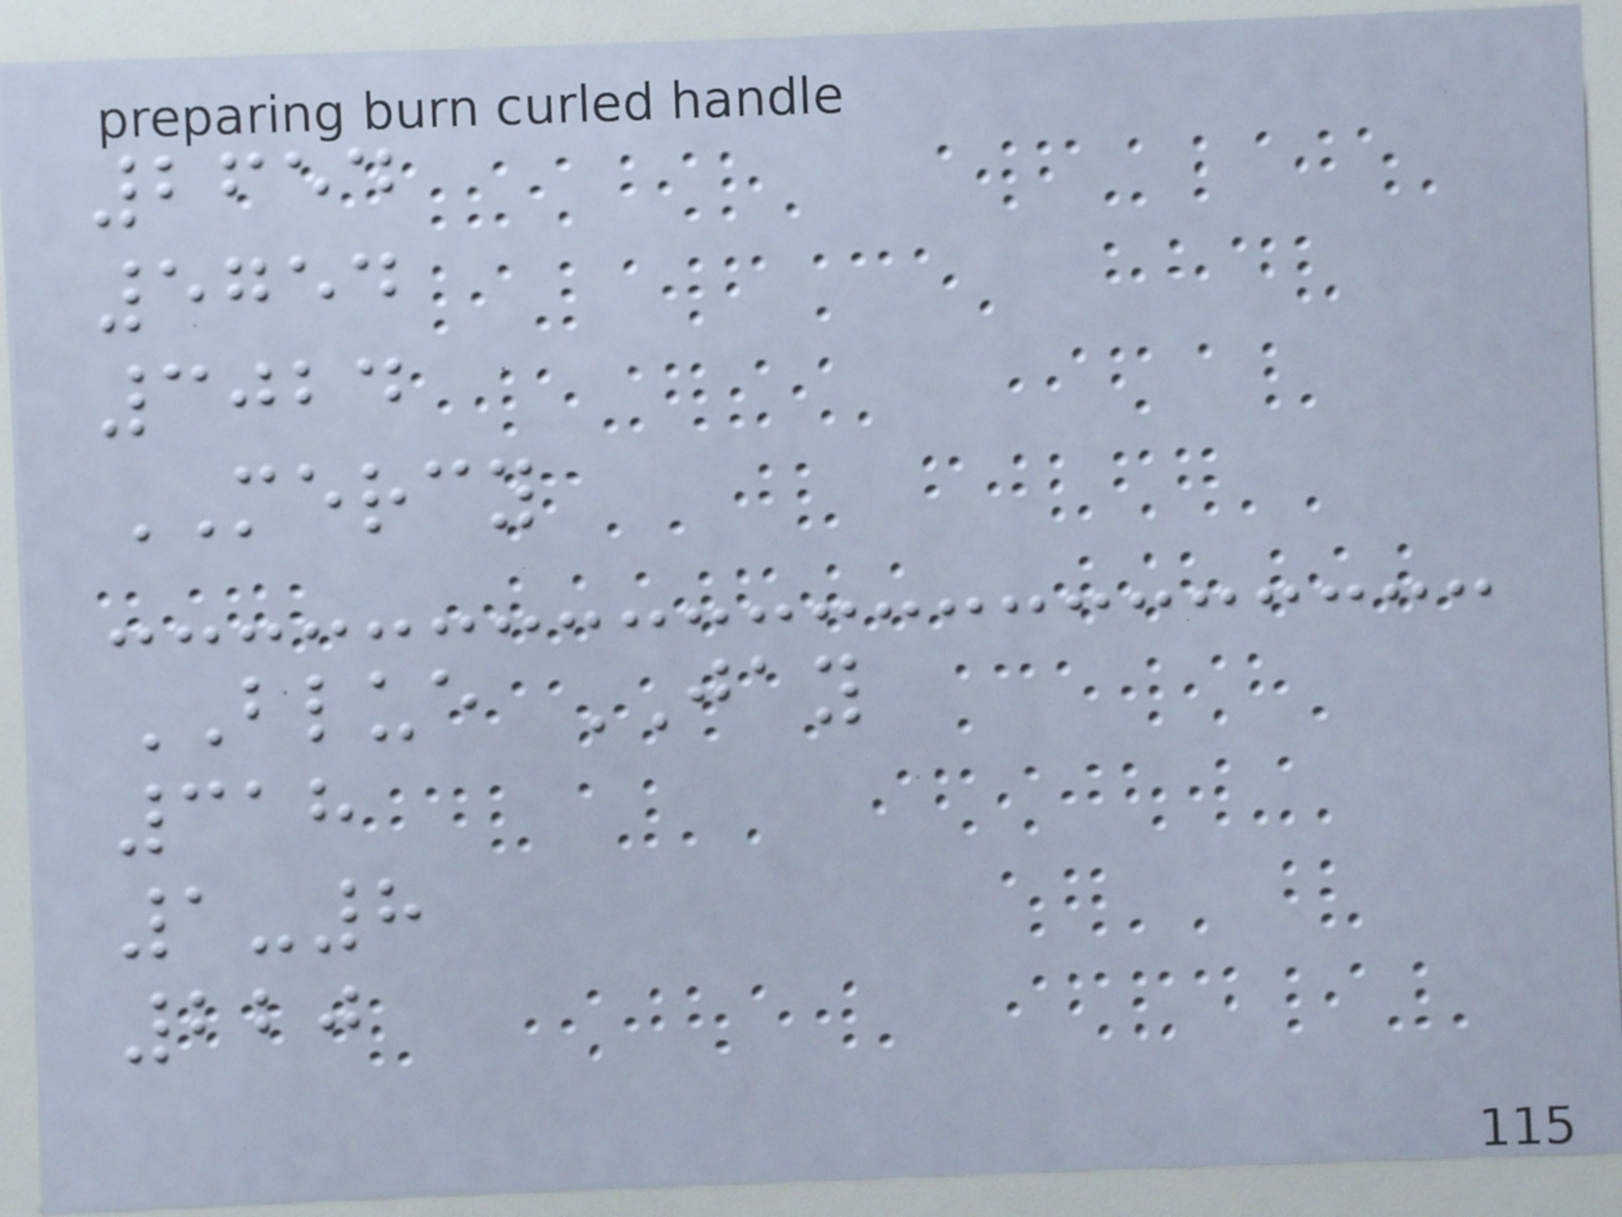2654
5754
3024
MERCY
BLUE JAY
318
1-8
220
